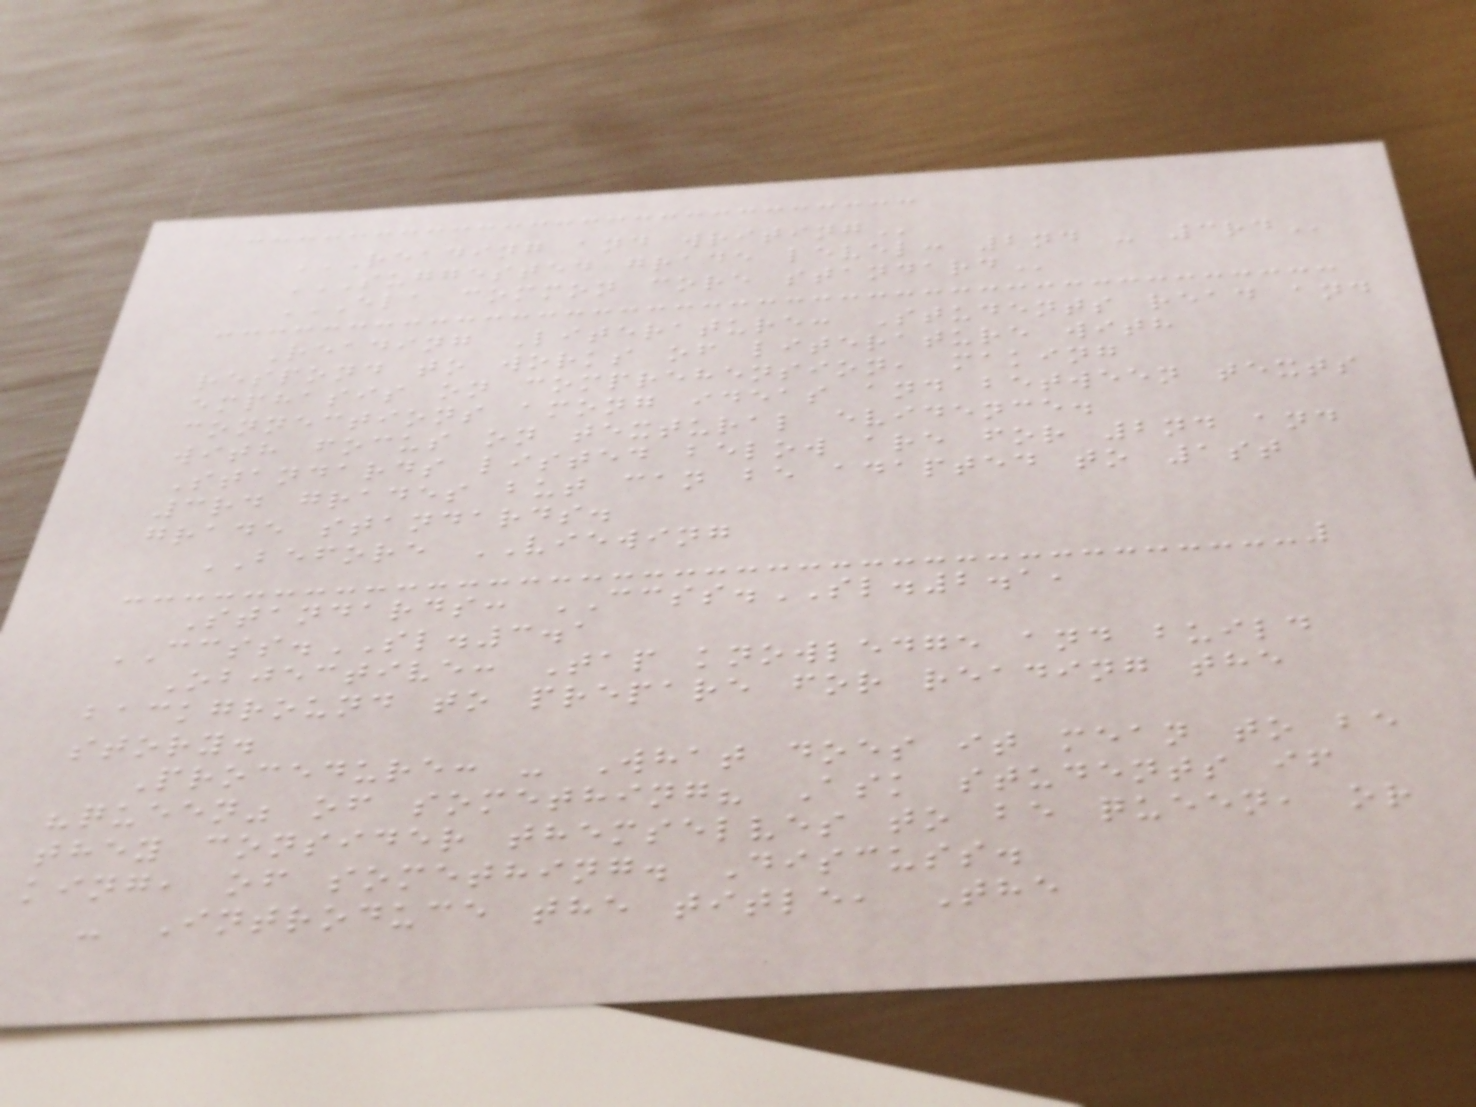READING AND WRITING
SUGGESTED GRADE LEVEL: 2ND - 3RD
ELA COMMON CORE STANDARD
Reading Literature: Students read and
respond to works of literature with
emphasis on comprehension, making
connections among ideas and between texts
with focus on textural evidence.
Standards listed below are for 2nd and
3rd grades but can be adapted to 1st
grade standards.
BEFORE VIEWING
Standards: CCSS.SL.2.1,
CCSS.SL.3.1
Objective: Tap knowledge and build
background to prepare for reading the
story.
Procedure: - What does it mean to be
"queen" of something? Ask students if
they consider themselves to be queen, or
king, of something. Discuss.
- Introduce the title, The
